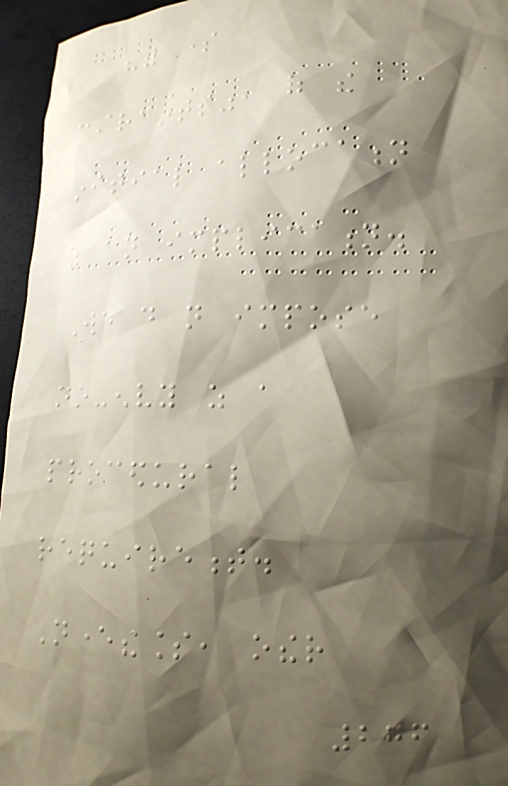"with some
constraints", of the
initial allocation
as an implication.
We do not impose
no-envy as a
procedural
requirement.
Nevertheless, other
276
